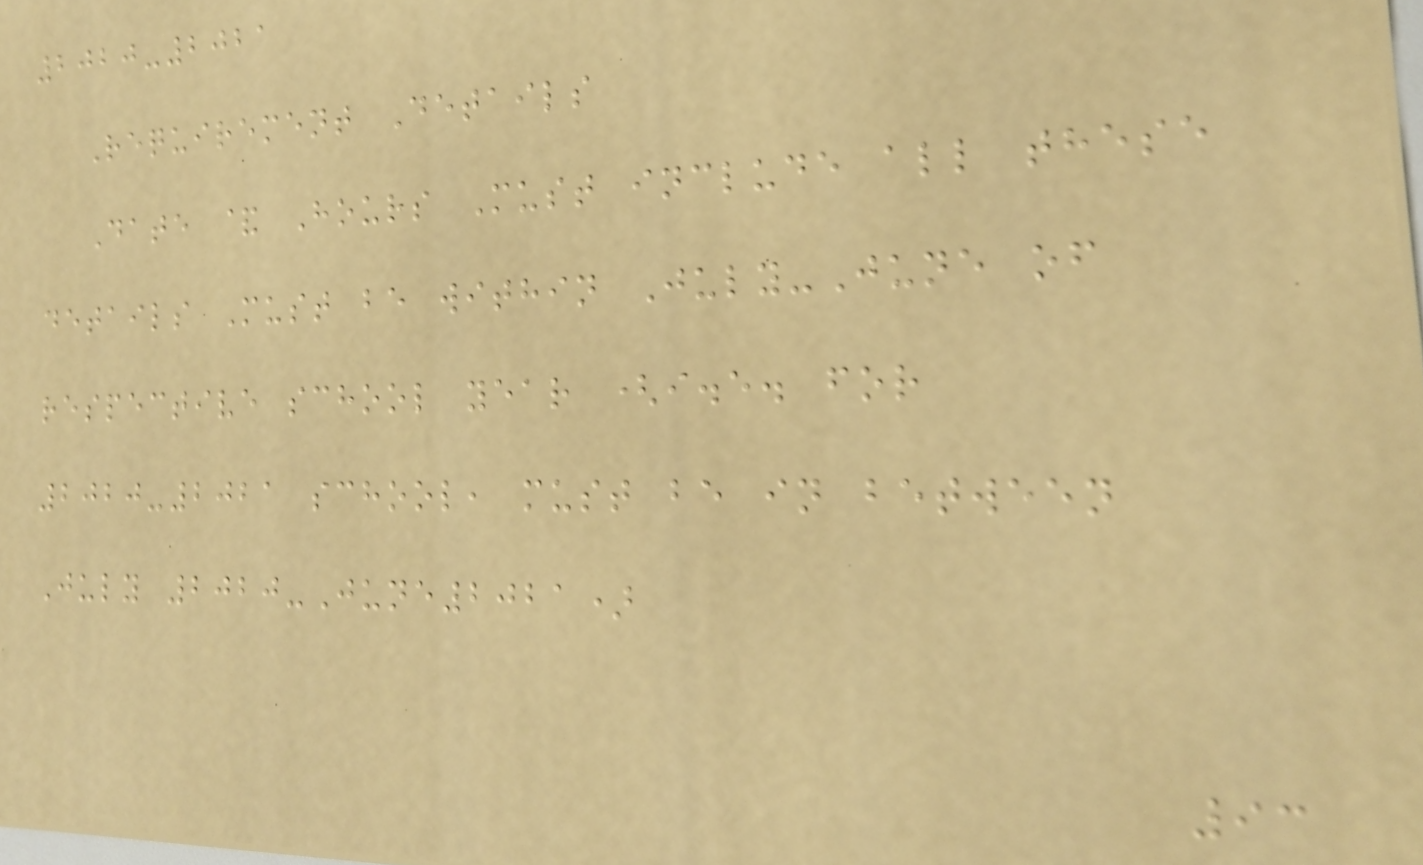2020-2021
Requirement Details
Date & Hours Must include all these
details Must be within July-June of
respective school year (i.e. for
2020-2021 school, must be in between
July 2020-June2021)
93
